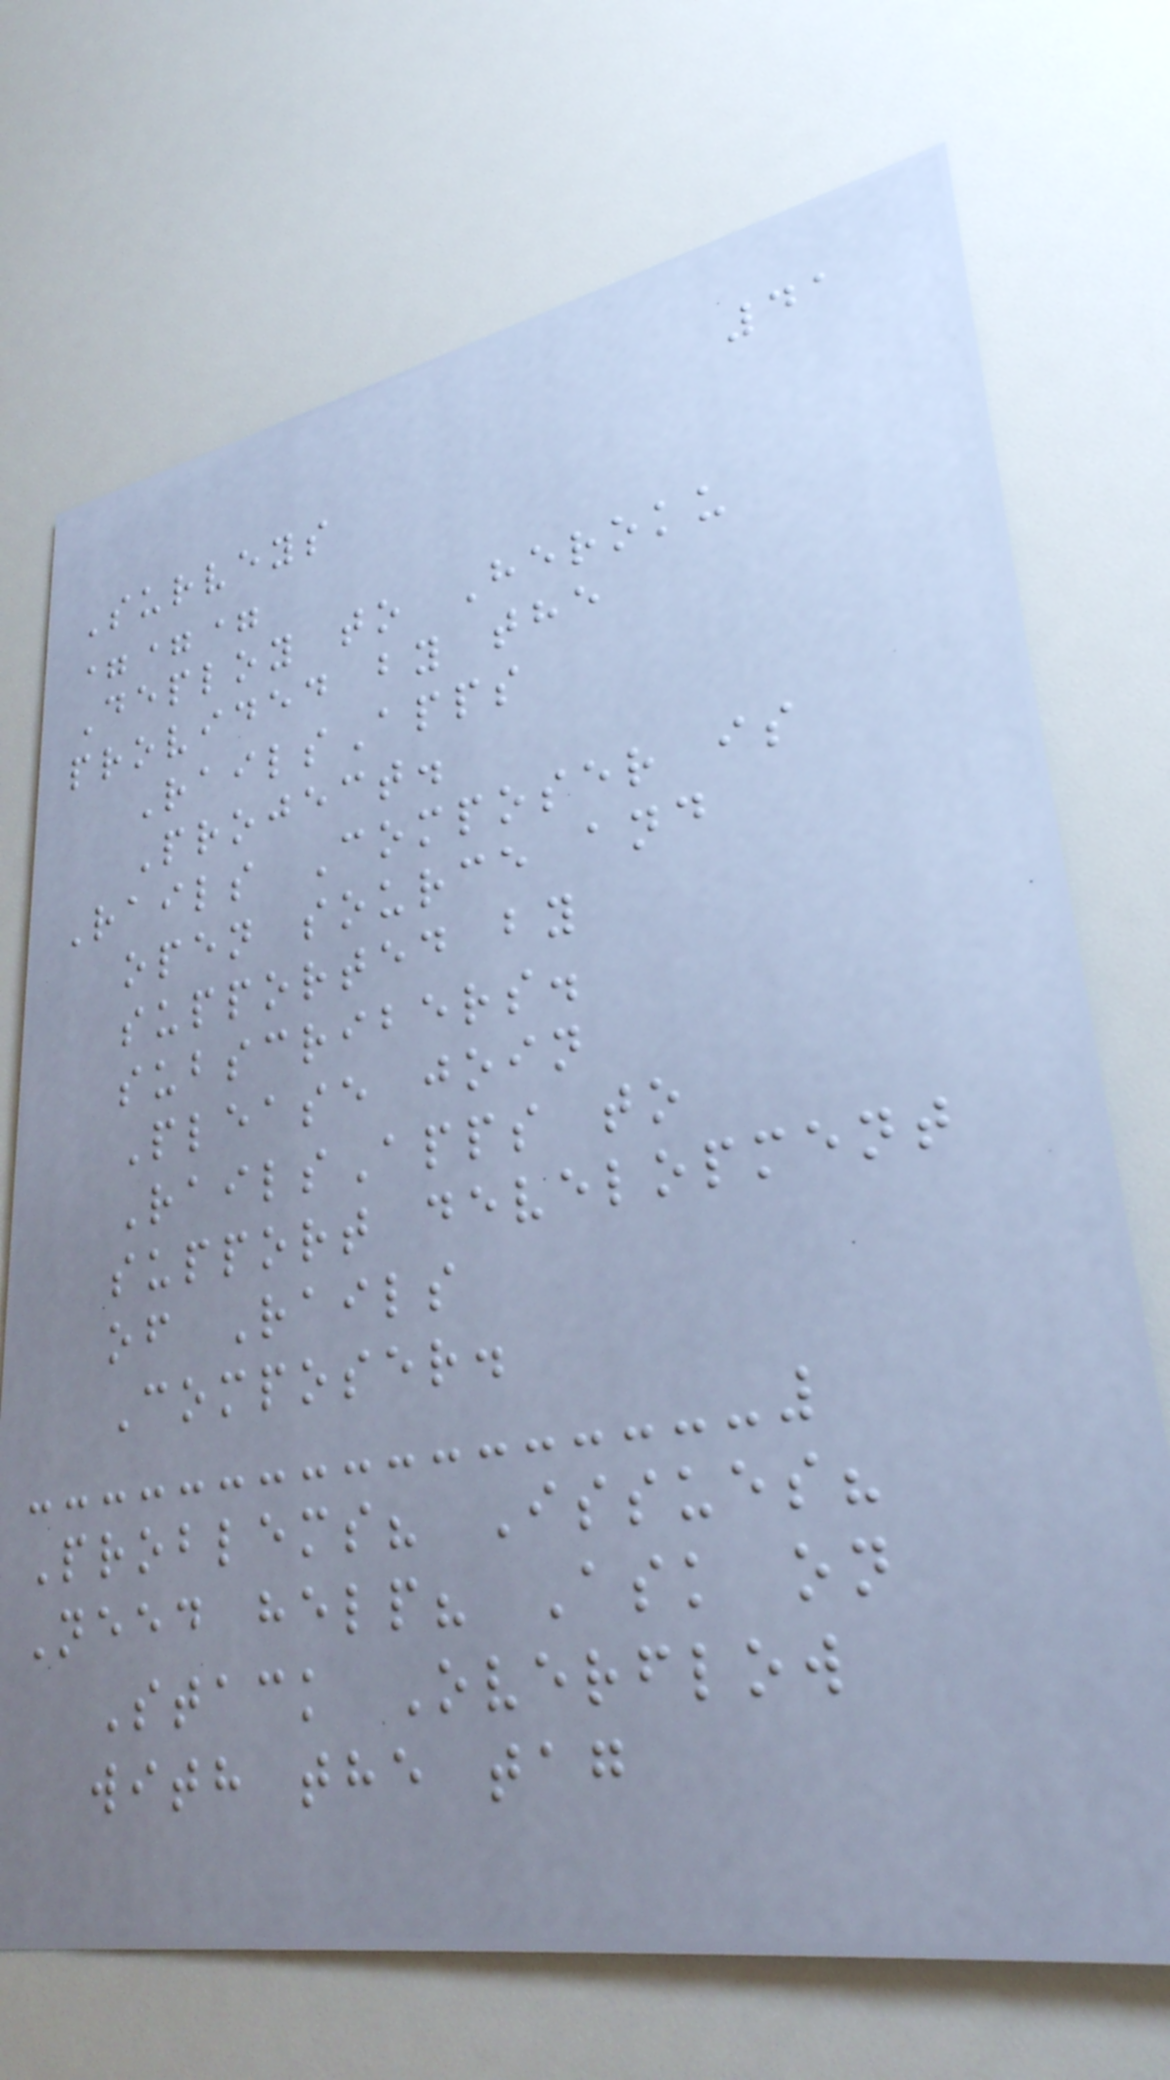41
Surveys
===
Deploy to Heroku
provided by the
RailsApps
Project.
Rails Composer is
open source and
supported by
subscribers.
Please join
RailsApps to
support development
of Rails
Composer.
Problems? Issues?
Need help? Ask on
Stack Overflow
with the tag
